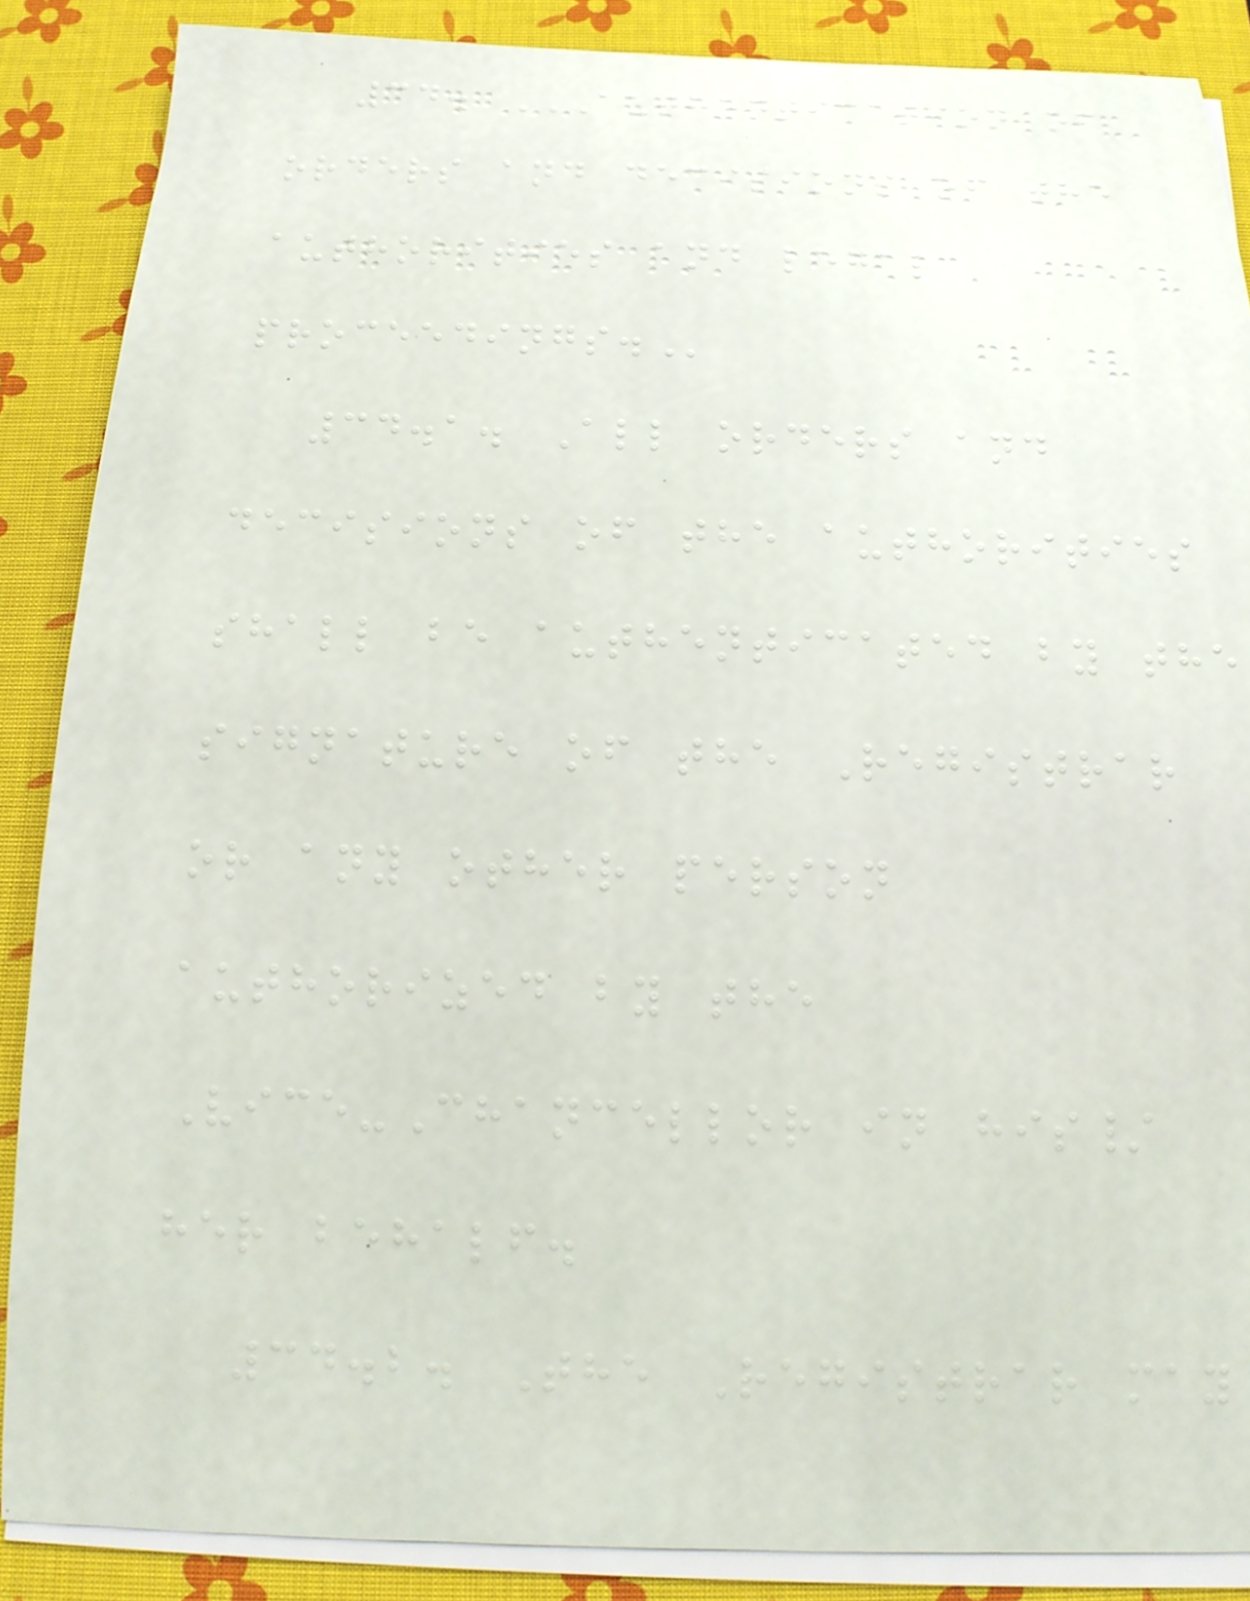34. AUTHENTICATION OF
ORDERS AND DECISIONS OF THE
AUTHORITIES AND LEGAL
PROCEEDINGS.
34.1. All orders and
decisions of the authorities
shall be authenticated by the
signature of the Registrar
or any other person
authorized by the
Vice-Chancellor in his/
her behalf.
34.2. The Registrar may
